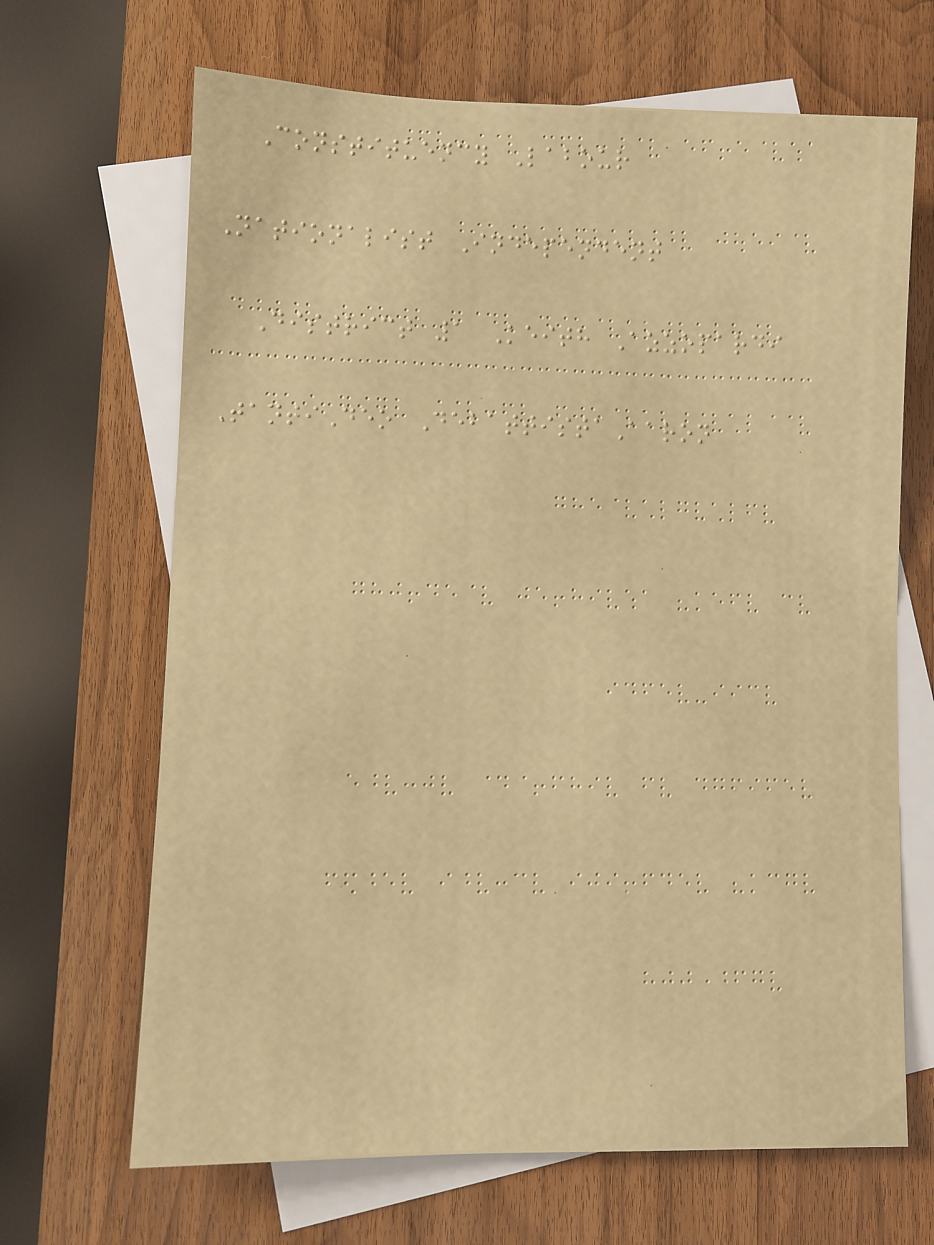Constituency Labour
Nationalist Independent
District 1 Keith Azzopardi
TantiDeo DebattistaAaron
